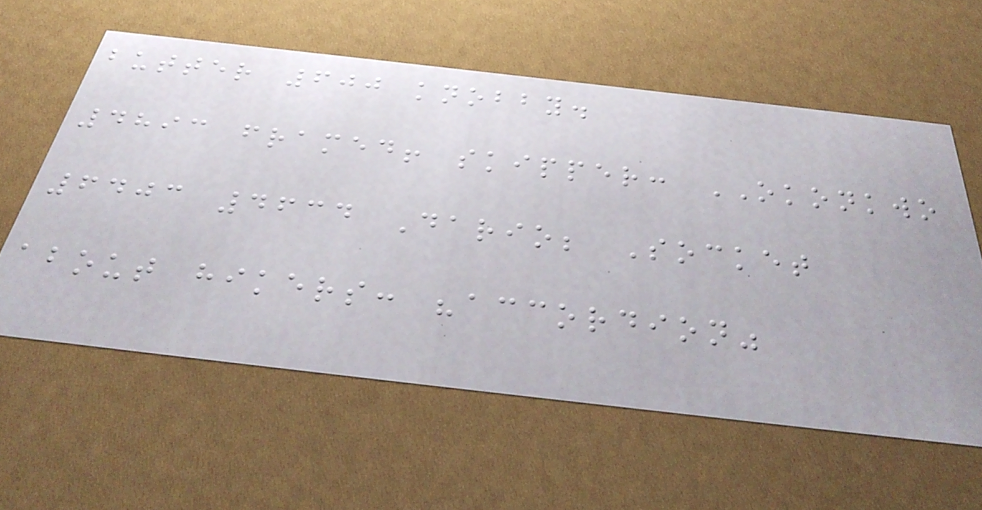butter 600 knobby.
4893 framed! skipper: OKONKWO
6403 4634 Dario; Socket
about hikers: "accordion"
